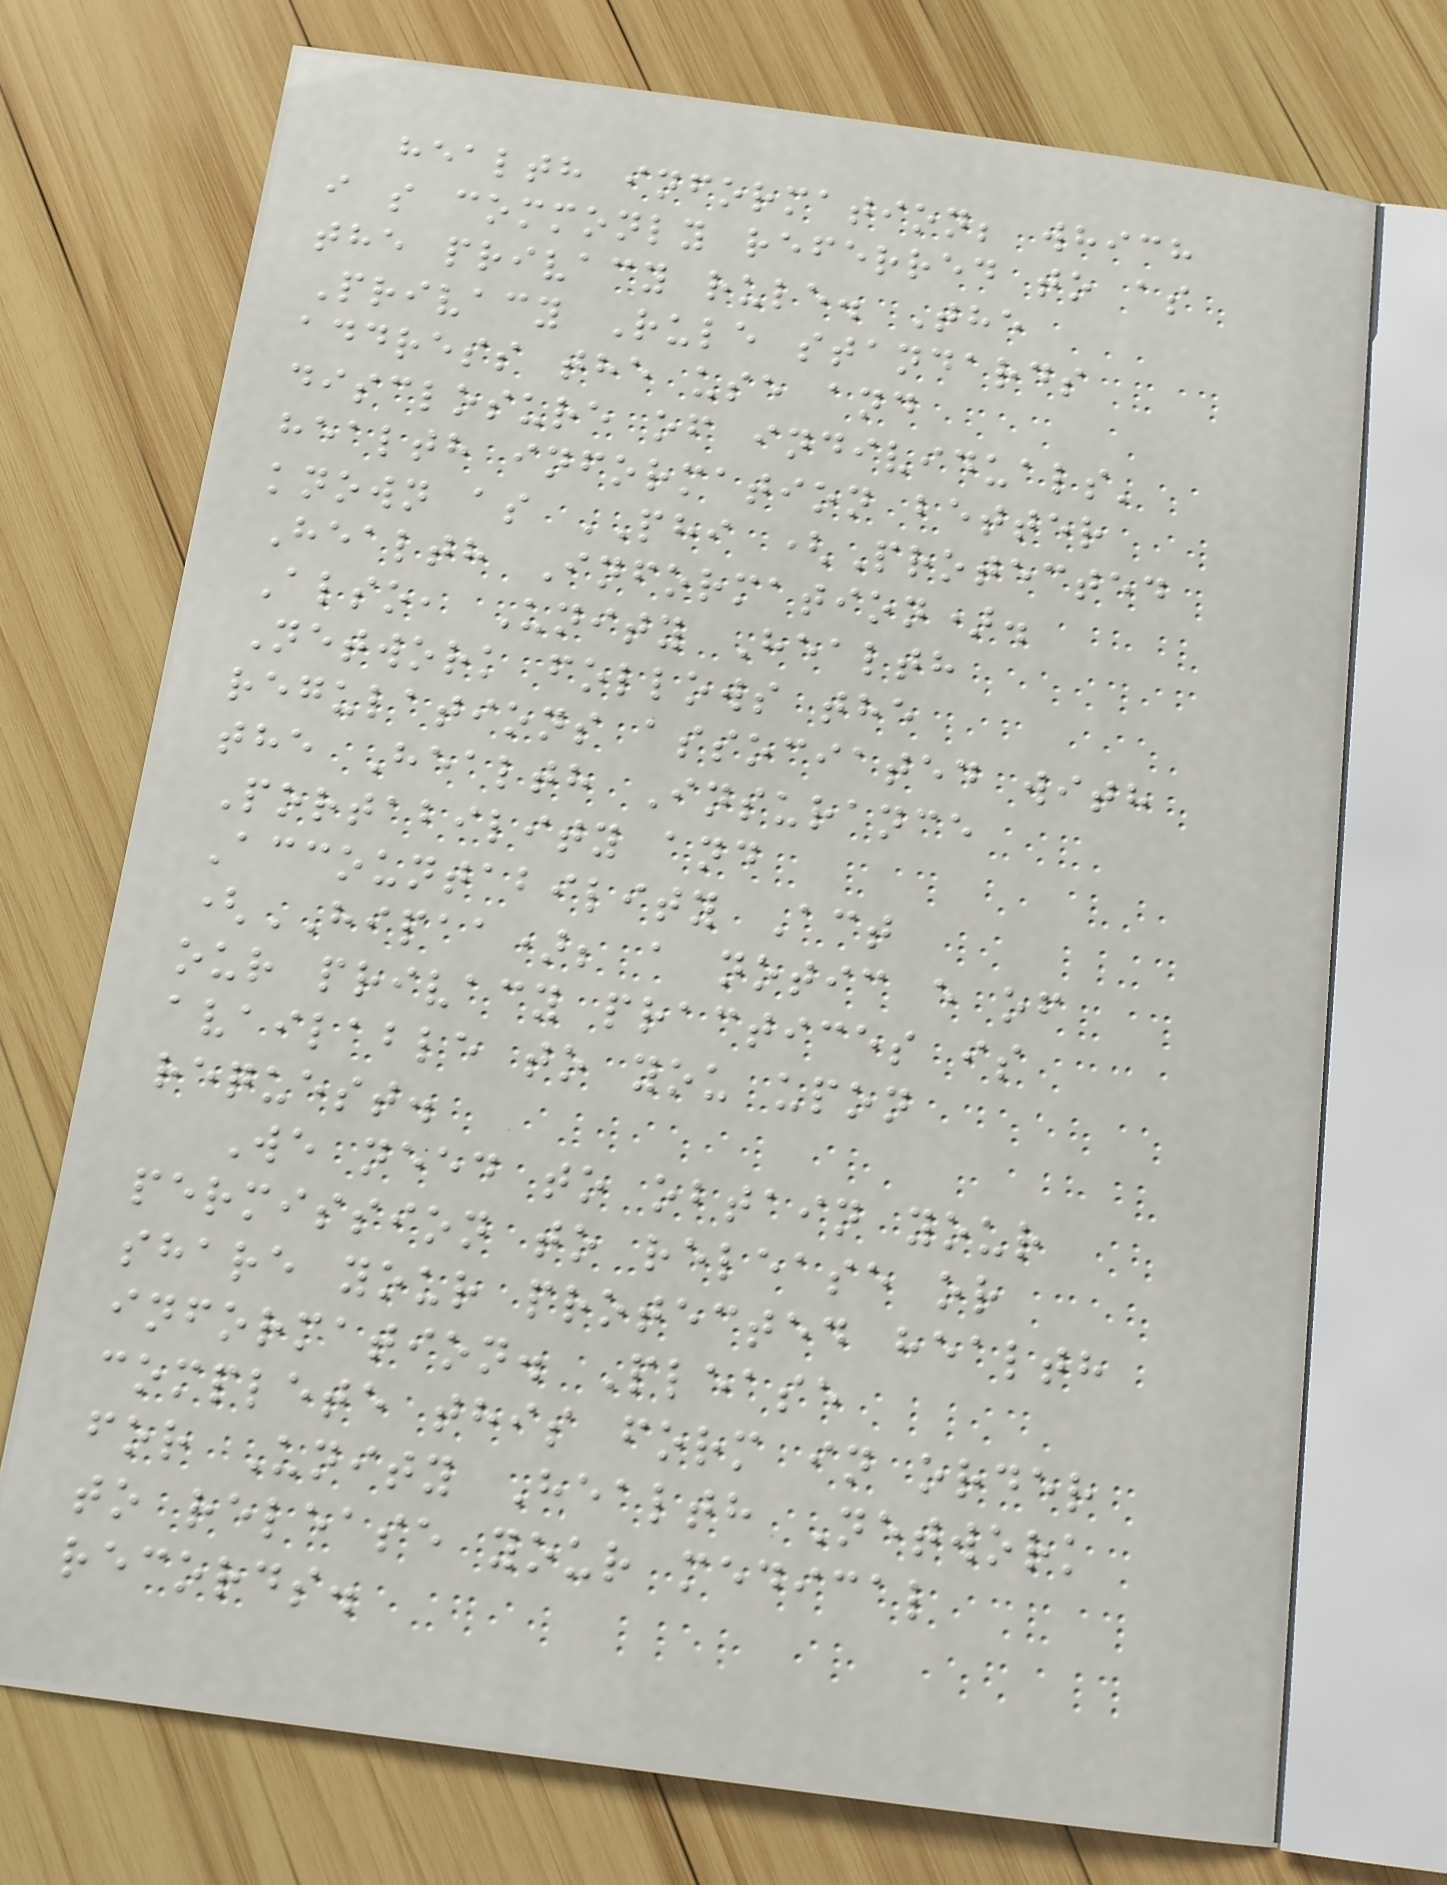health information; which
i s commonly referred to as
the privacy rule. The
Privacy Rule standards
address the use and
disclosure of individuals'
health information better
known as PHI (Protected
Health Information).
Also, Unity Health
Network follows the
regulations associated with
the Health Insurance
Portability and
Accountability Act
(HIPAA); a notic e of
our privacy practices is
available to you upon
request.
We need to obtain your
permission to release or
share your protected health
information. Please
complete this form in order
for Unity Health Network
to release your medical
records.
